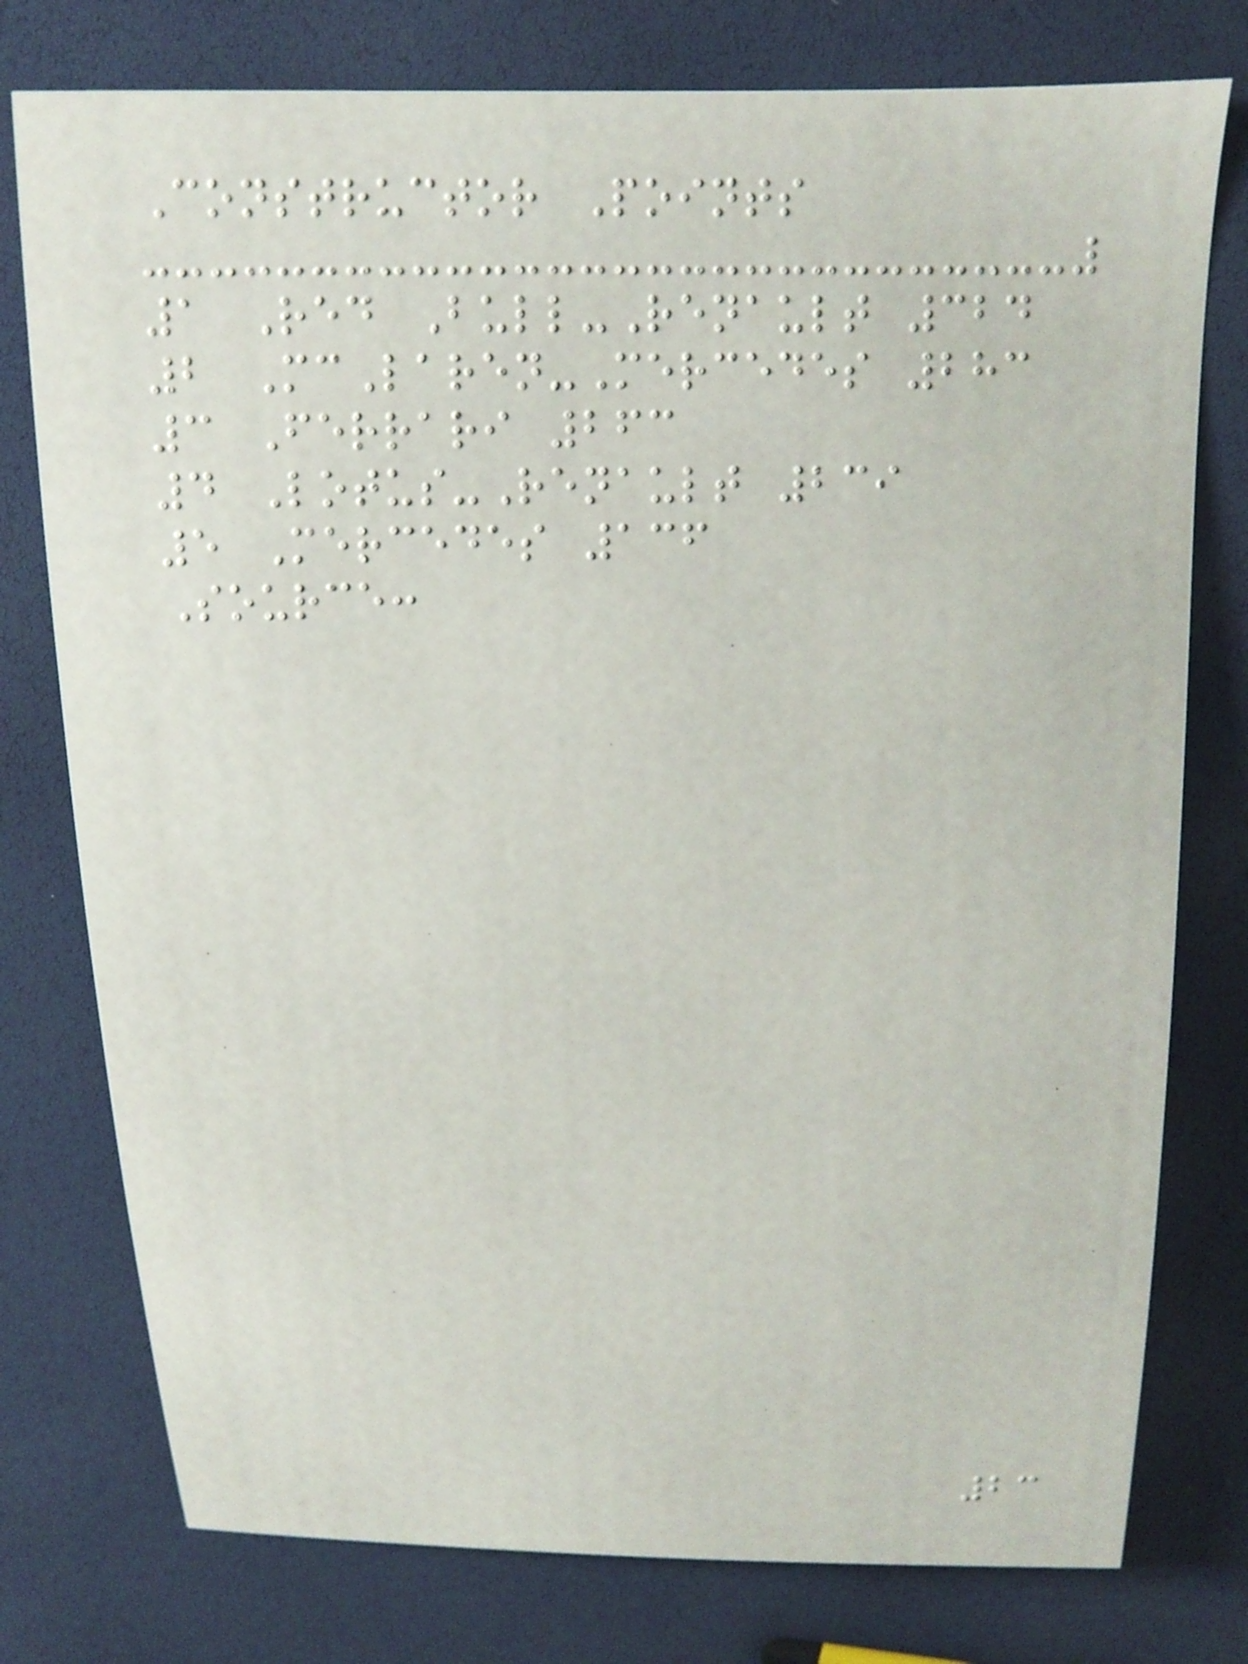Constructor Points
1 Red Bull-Renault 324
2 McLaren-Mercedes 283
3 Ferrari 263
4 Lotus-Renault 239
5 Mercedes 136
Source:
23
